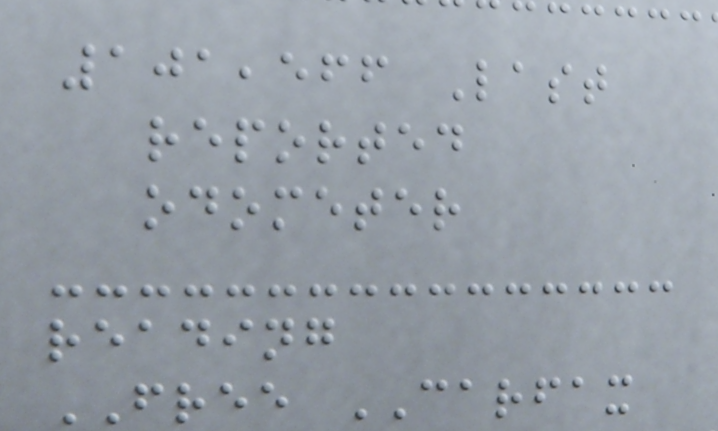101,566 Last
reported
odometer
reading
FREE CARFAX
